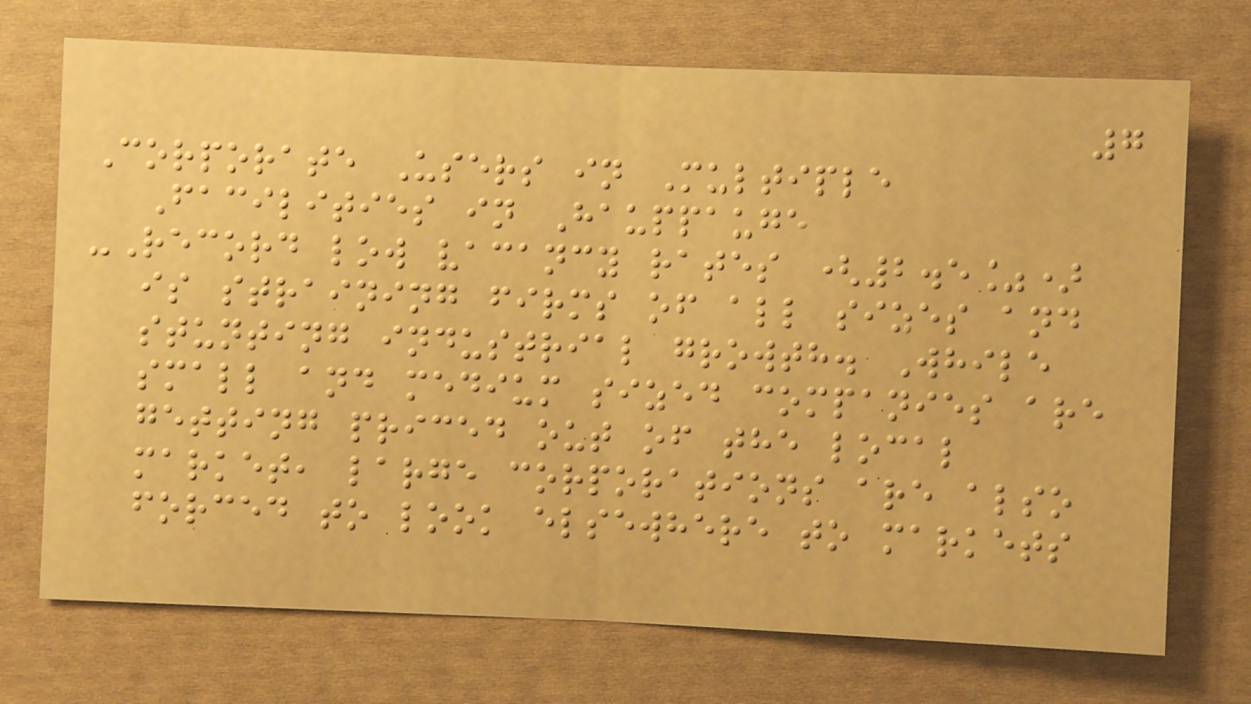7
Corporate Users in Multiple
Facilities in Hauppauge
-Record low vacancy rates (2.5%)
is straining firms of all sizes and
stunting industrial growth. While
small and medium sized companies are
getting priced out of the local
market, large corporations are also
forced to look elsewhere to markets
